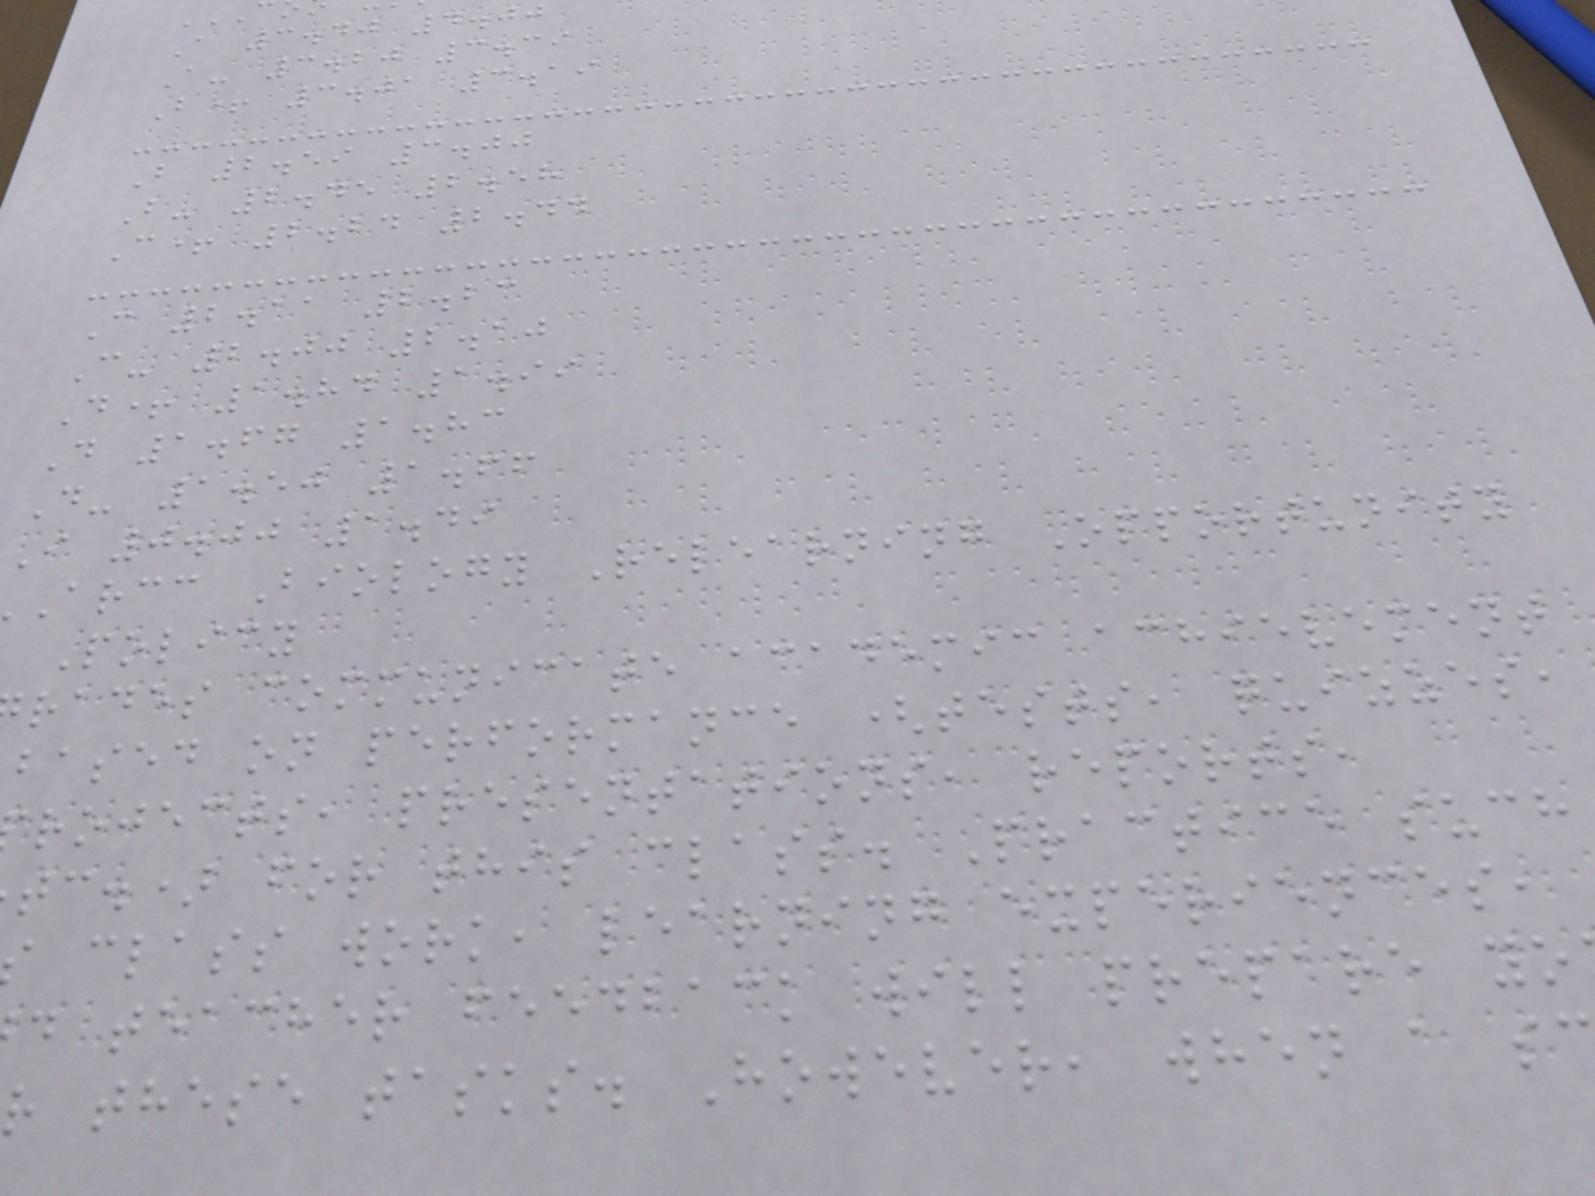A 3.40 4.00
A- 3.20 3.39
B+ 3.01 3.19
B 2.59 3.00
B- 2.45 2.58
C+ 2.24 2.44
C 2.11 2.23
C- 2.00 2.10
D+ 1.84 1.99
D 1.67 1.83
D- 1.50 1.66
I 0.00 1.49
arcc Biology Relearning Opportunity
Policy
rades communicate academic achievement
based on performance (tests, quizzes,
rojects, presentations, reports,
tc.) for this class. Practice such
class work, learning experiences,
d teacher feedback will prepare yo
r these tasks. However, when a s
